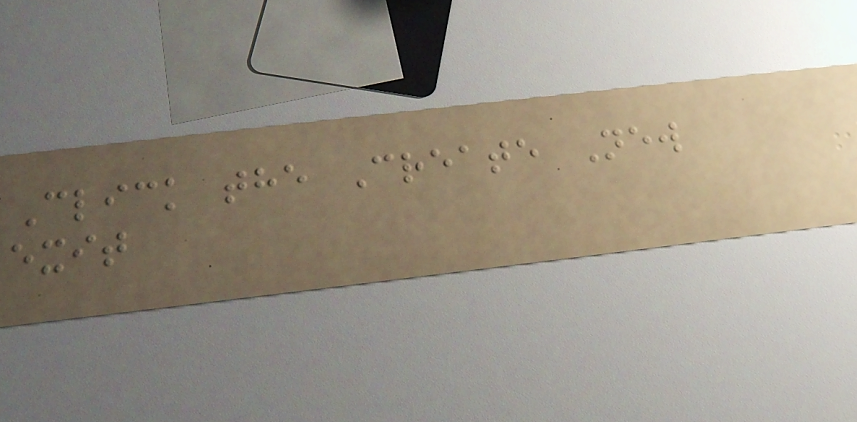Click the Create New
exit
